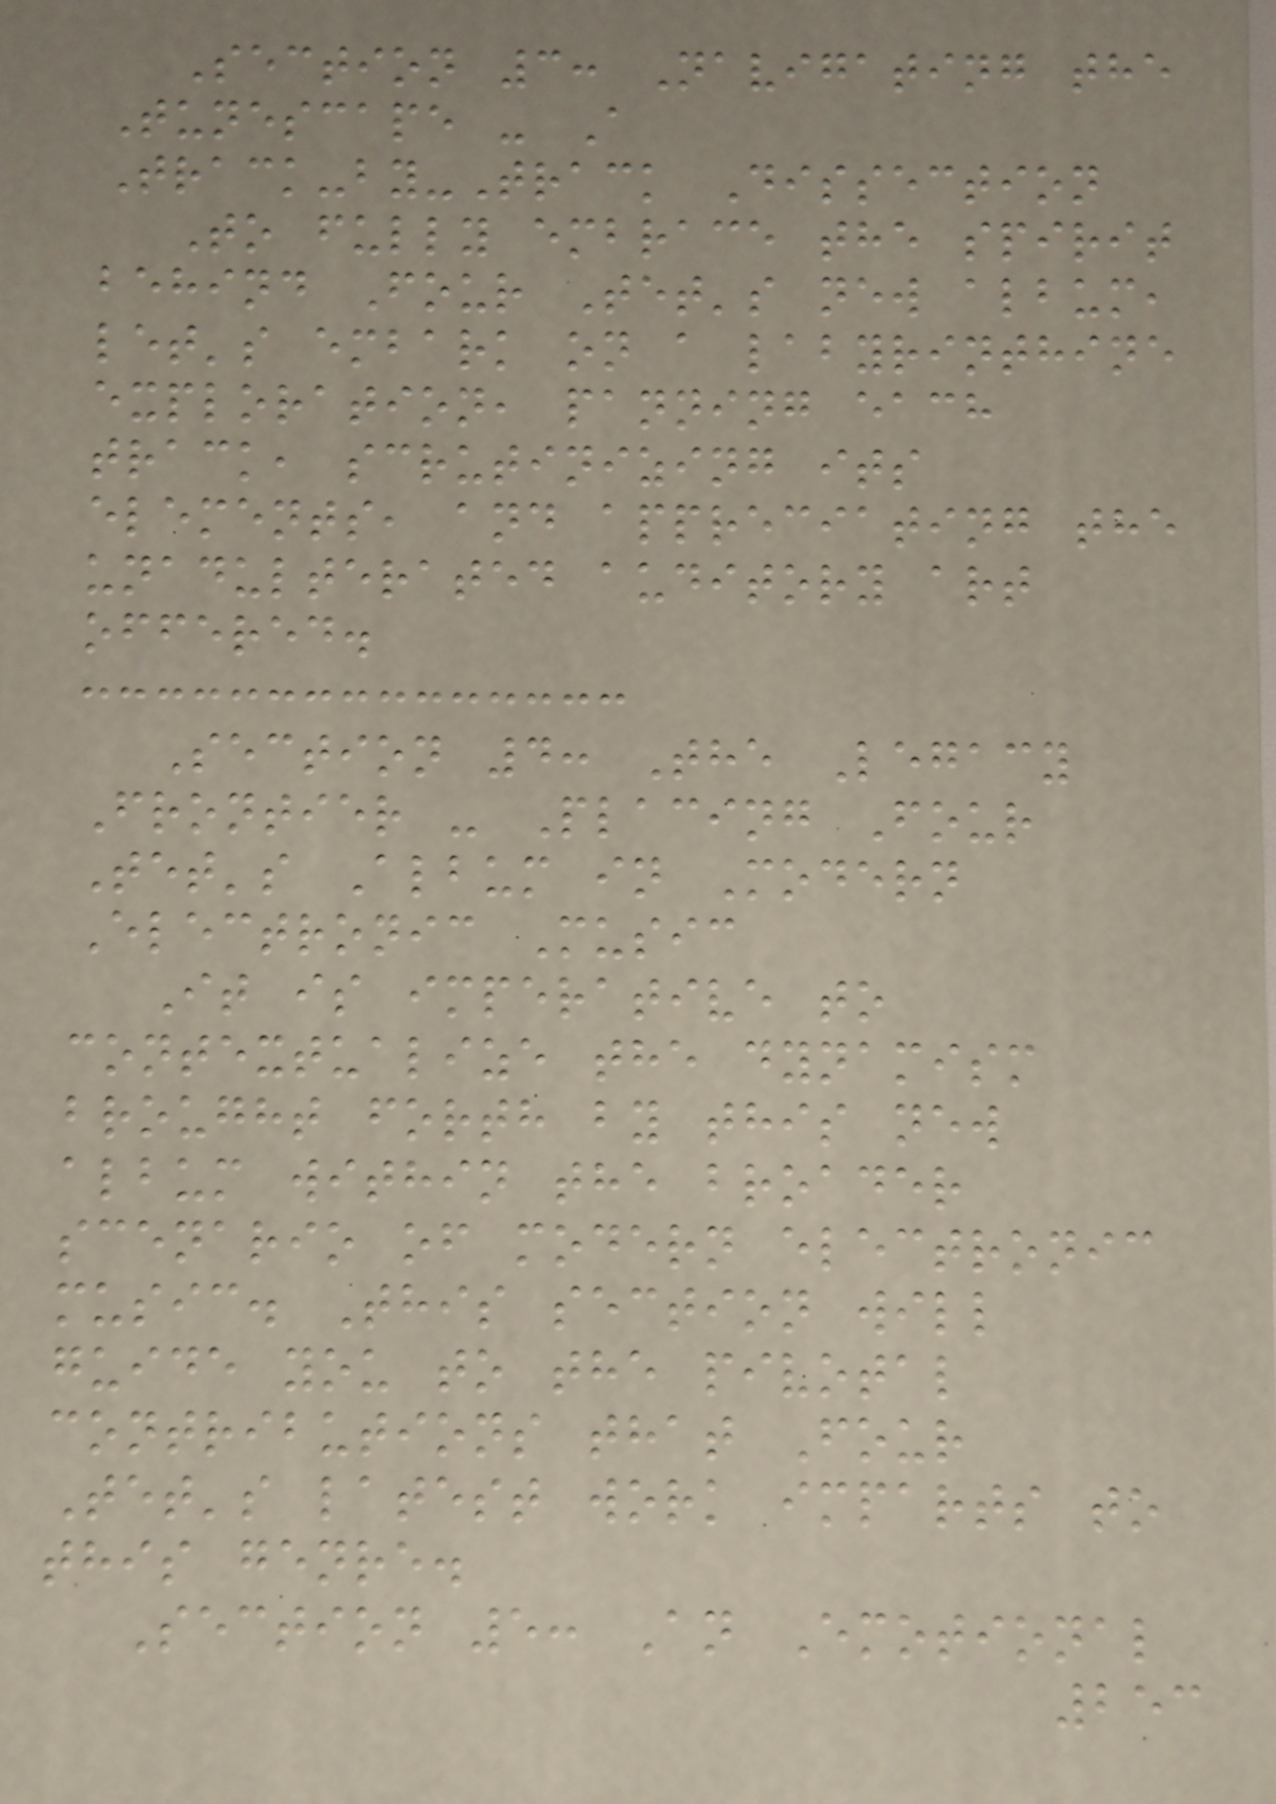Section 3: Navigating the
Tunescape - A
Track-by-Track Dissection
To fully embrace the spirit
behind Four Tet's new album,
let's embark on a labyrinthine
exploration, panning each
track, scrutinizing its
elements, and appreciating the
unadulterated auditory art
offered.
Section 4: The Legacy
Frontier - Placing Four
Tet's Album in Modern
Electronic Music
It is imperative to
contextualize the dynamism
brought forth by this new
album within the broader
scenario of modern electronic
music. This section will
guide you to the pivotal
contributions that Four
Tet's latest work imparts to
this genre.
Section 5: An Emotional
253
